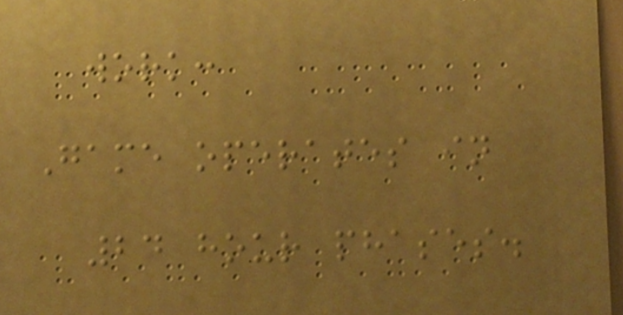work:
Game operates in
24 hour phases.
